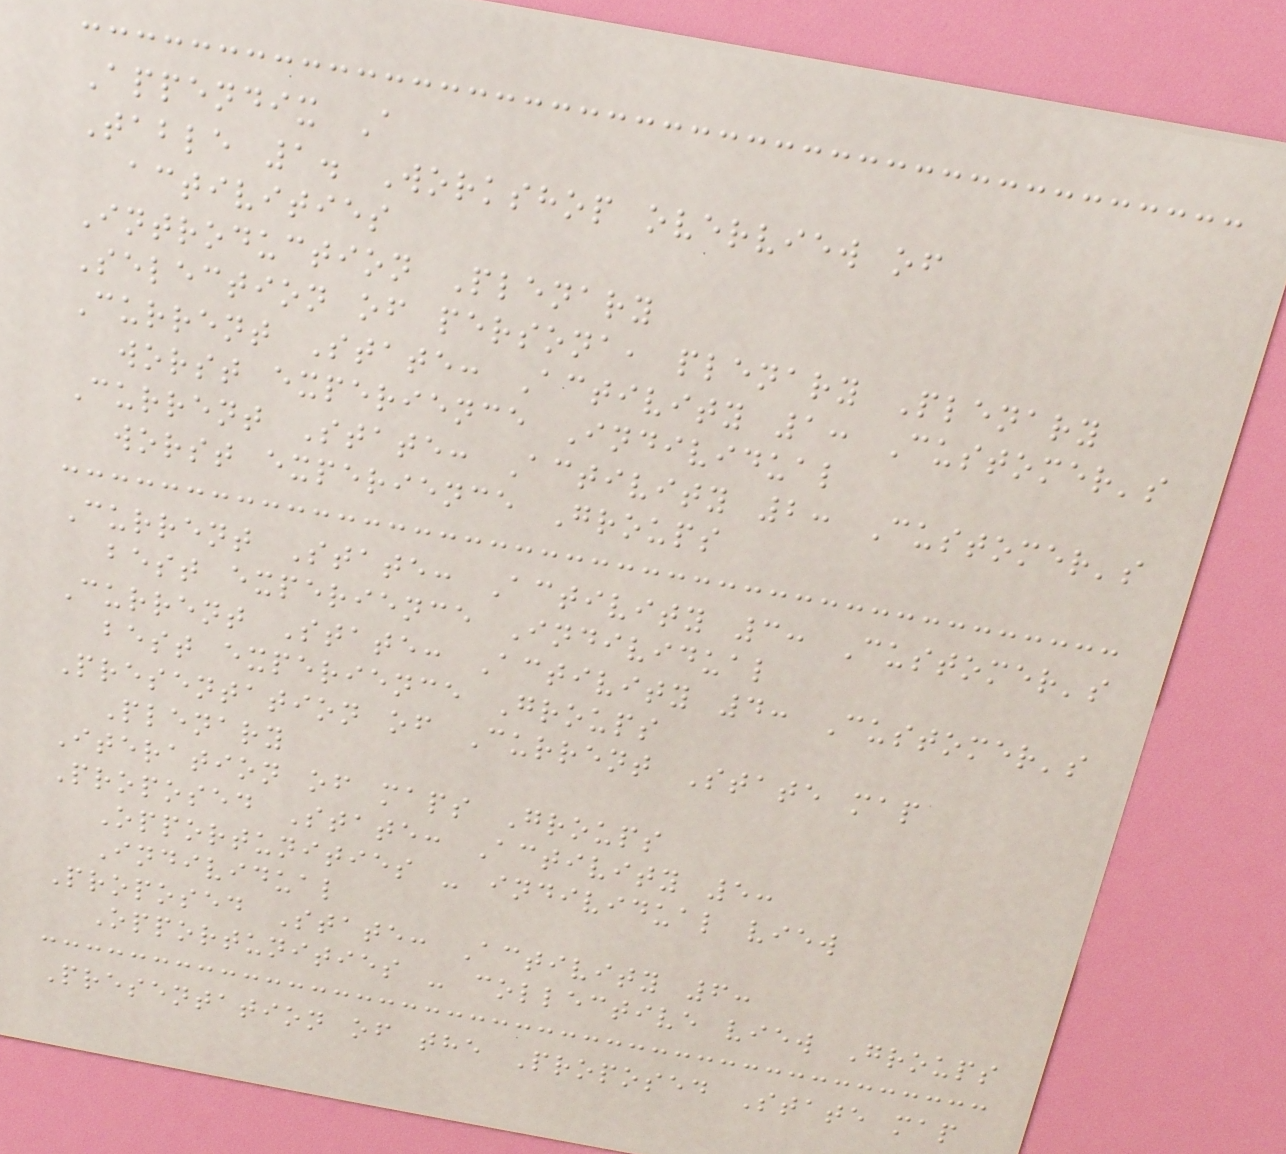Appendix A
Table 1. Workshop overview of
activities
Introduction Plenary
Selection of persona, plenary Plenary
Current State: Activity 1: Customer's
worst experience Individual
Current State: Activity 2: Customer's
worst experience Groups
Current State: Activity 3: Customer's
best experience Individual
Current State: Activity 4: Customer's
best experience Groups
Presentation of Current State map
Plenary
Iteration of maps Groups
Proposed State: Activity 5:
Opportunities - individual view
Individual
Proposed State: Activity 6:
Opportunities - collective view Groups
Presentation of the Proposed State map
